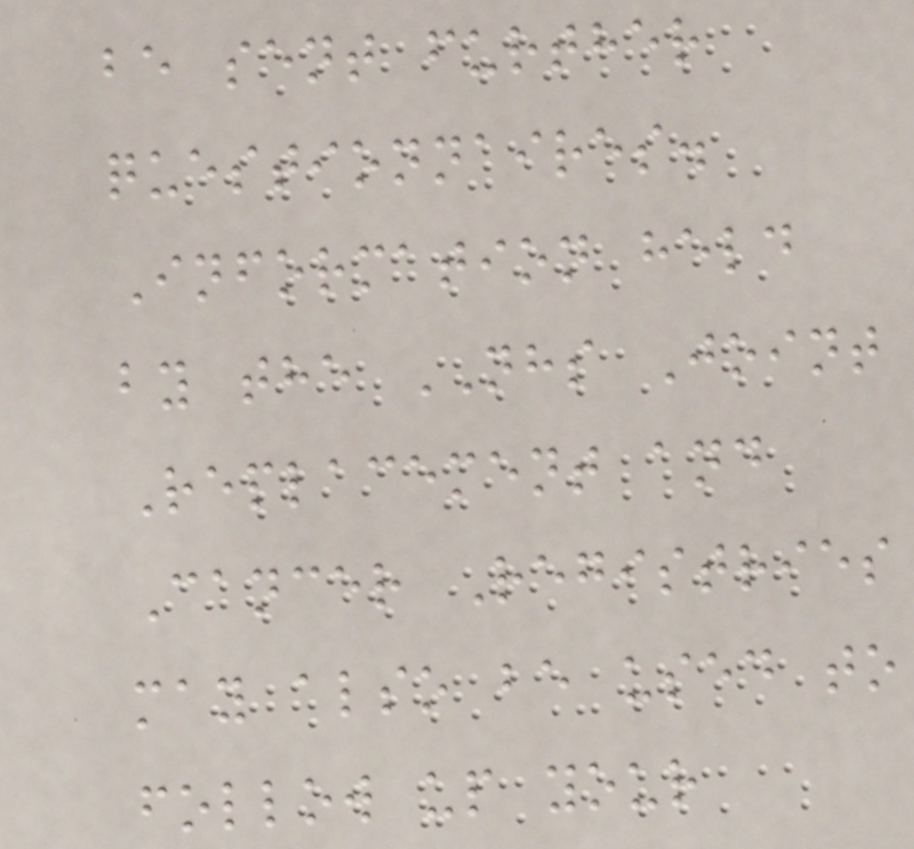be sent further
questionnaires.
Information held
by the NHS Joint
Replacement and
Cancer Registries
may also be used to
follow up your
